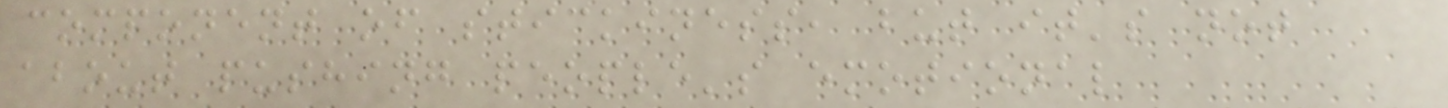component of stickiness, but it's not
about pushing people's emotional
